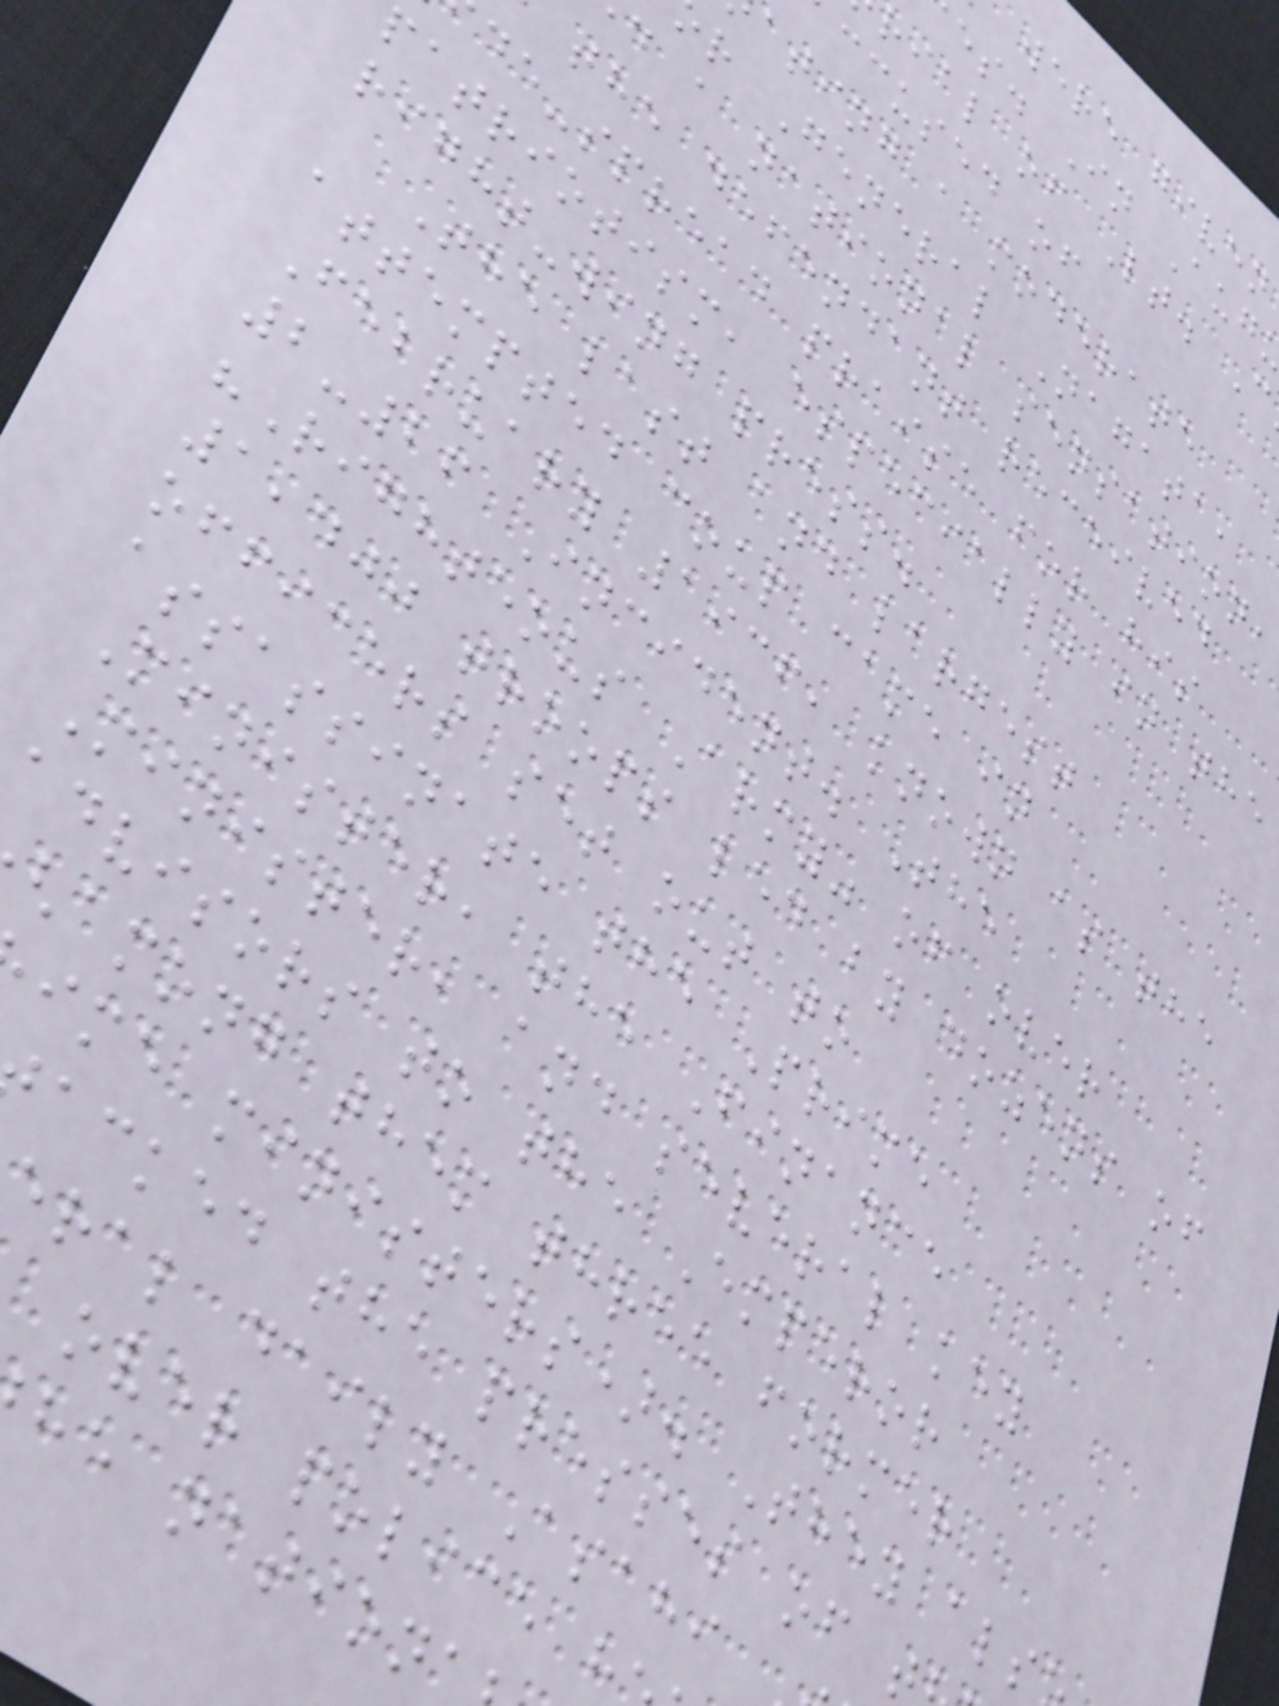were given
es. In Aug
rial of Lt. C
ccused of
ating a moderate
r General Nagata,
d a national sensation,
the defendant received
de-spread praise for his
patriotism, especially in the
right-wing press.
The last and largest
attempted coup came in
February 1936, known as the
2-26 Incident. The
"Righteous Army" of over
1,400 troops led by dozens of
officers set out to
assassinate the Prime
Minister, the Finance
Minister, and several key
advisors to the Emperor
among them three former
ime ministers). They als
acked the presses of t
eral daily Asahi
over police h
he nation
